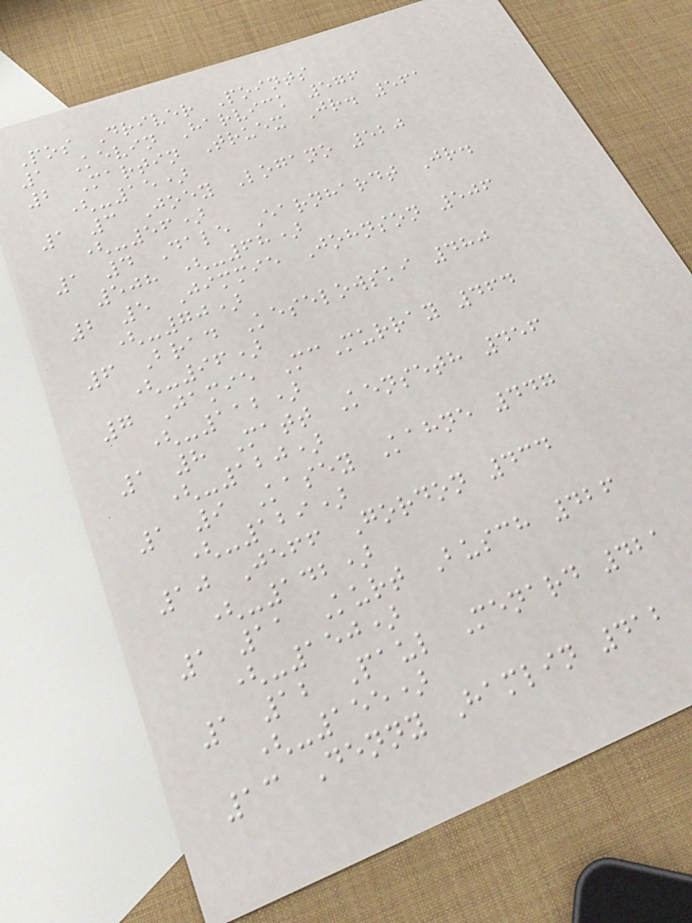Pos Driver Points
1 Kevin Harvick 576
2 Martin Truex Jr. 561
(-15)
1 3 Joey Logano 520
(-56)
1 4 Dale Earnhardt Jr.
508 (-68)
2 5 Jimmie Johnson 506
(-70)
6 Brad Keselowski 480
(-96)
7 Jamie McMurray 464
(-112)
1 8 Matt Kenseth 456
(-120)
1 9 Kasey Kahne 447
(-129)
10 Jeff Gordon 434
(-142)
1 11 Kurt Busch 426
(-150)
1 12 Paul Menard 421
(-155)
13 Denny Hamlin 412
